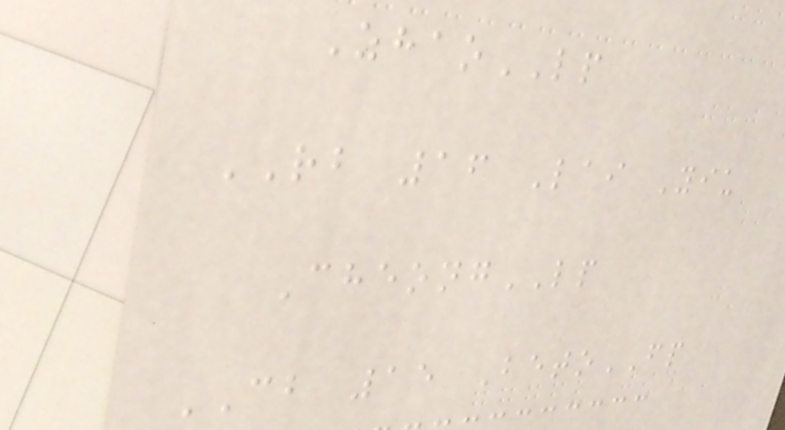ZhaoLP
RB 16 Lai Yiu
CheongLP
CB 15 BetoFP
